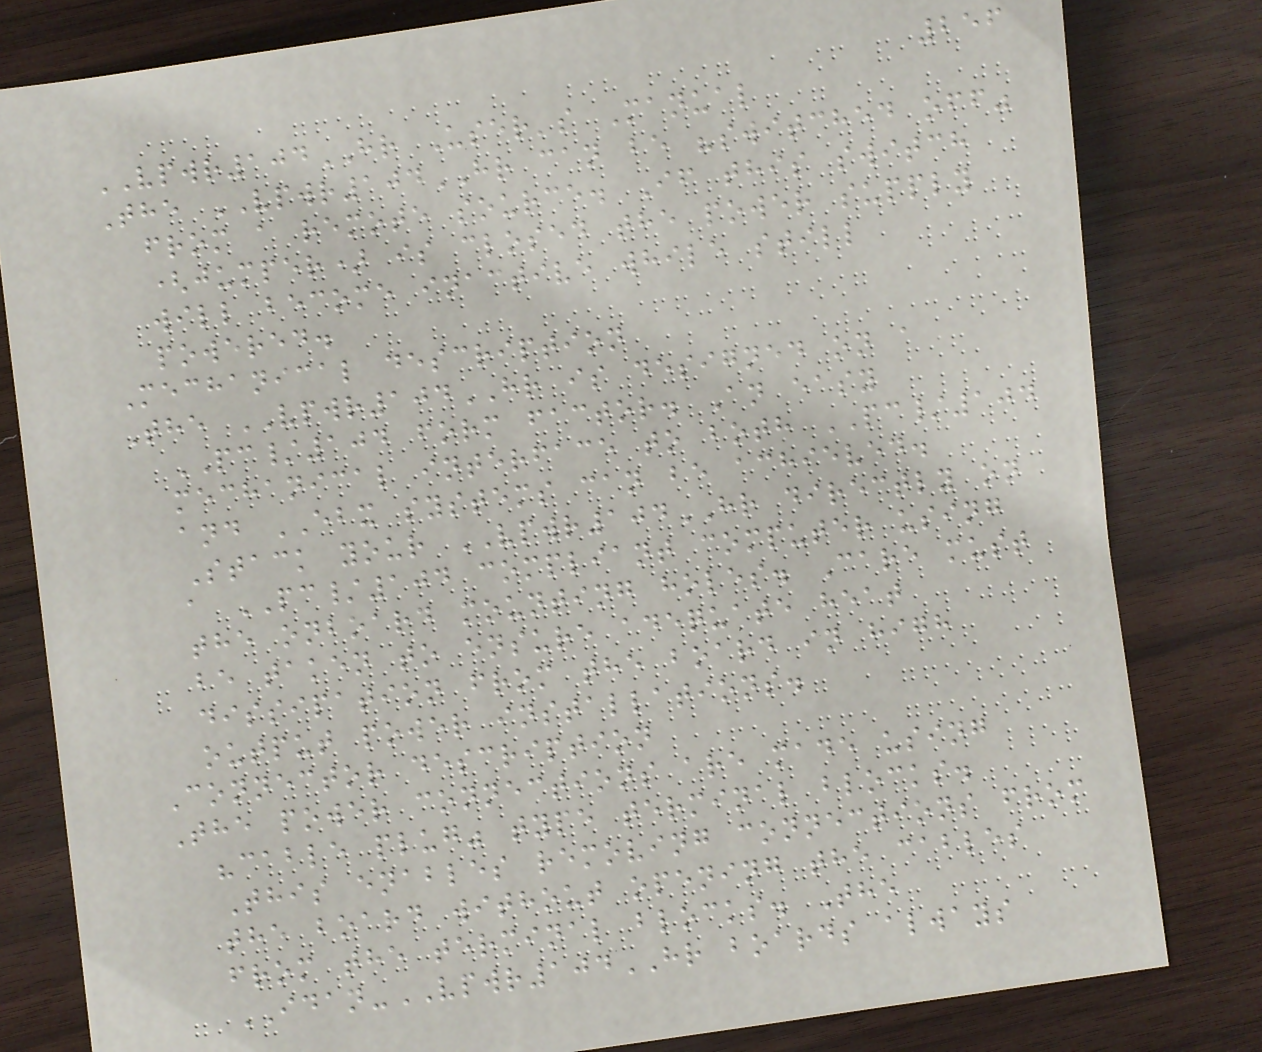256
VPWR104HR User's Manual
The VPWR104HR can be "switched off"
from a remote source. If this switch
(jumper) is closed the power supply
will become inactive while still
powered.
Mechanical description
The VPWR104HR is designed on a
PC/104 form factor. An easy
mechanical interface to both PC/104
and EBX systems can be achieved.
Stack your VPWR104HR directly on
a PC/104 compliant computer using
the onboard mounting holes. Care must
be taken to ensure adequate heat
dissipation from the board in high
output power installations.
Connector description
The power connections are made using
"cable plug" type terminal blocks.
This enables removing connections from
the board without opening the cables
from the terminal blocks. The
IDAN-VPWR104HR boards always
